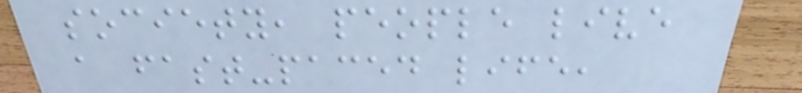society, people live
a fast-paced life,
